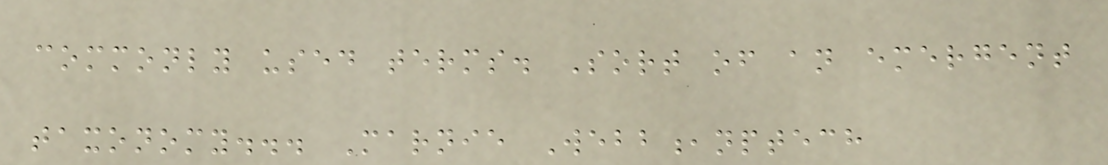commonly used terms. Sort of an emergent
taxonomy... Marnie Webb,nptech
